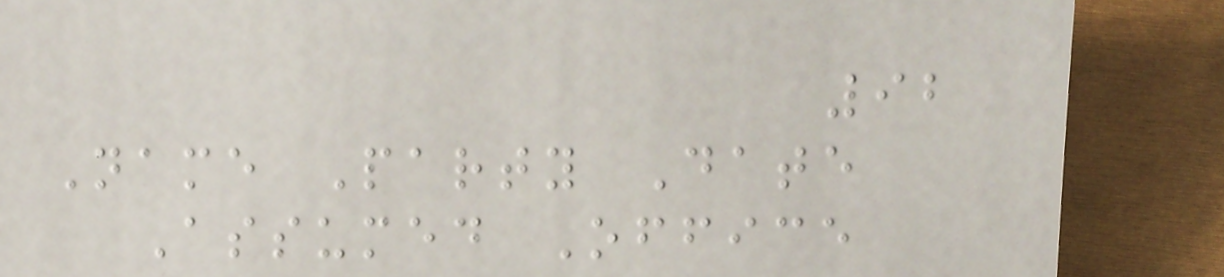92
Name Party Date
Assumed Office
